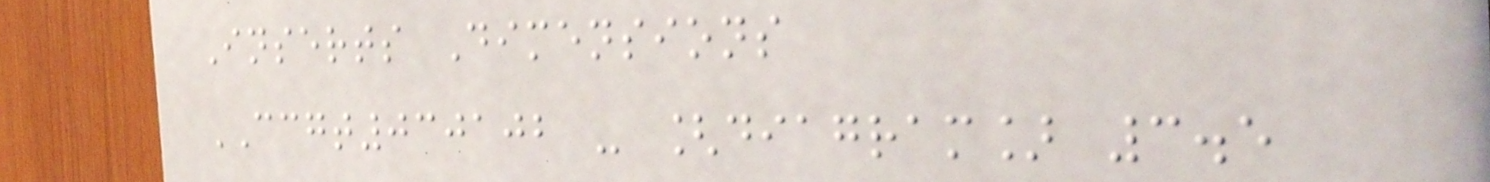Inserts Dimensions
CCGT030102 - [diagram] 3.5
